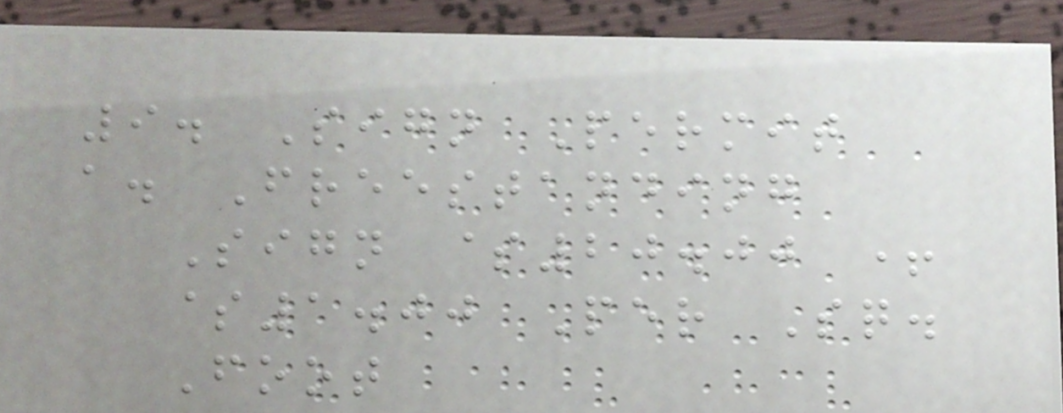9. Sign Permit
a. Freestanding
Sign $20.00 +
$1.00 Per Sq.
Foot
